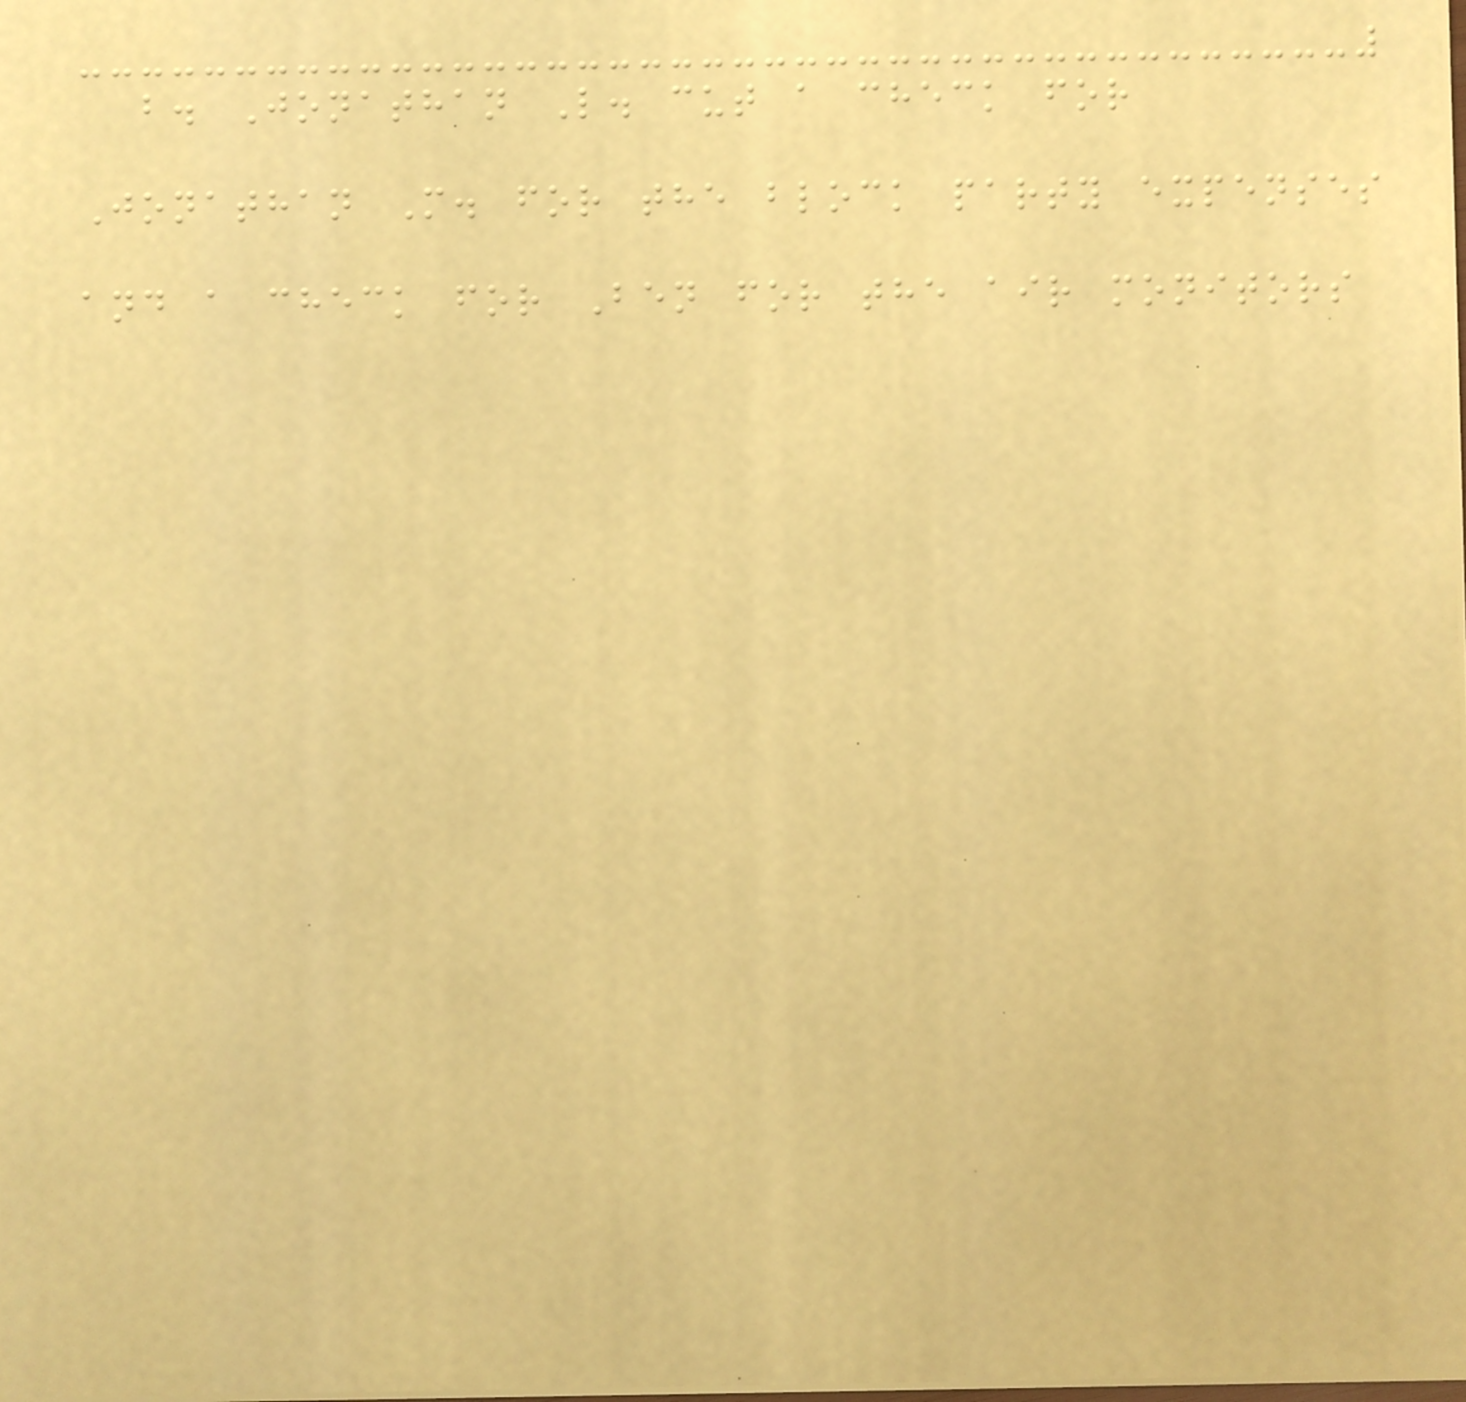b. Jonathan L. cut a check for
Jonathan M. for the block party expenses
and a check for Ben for the air monitors
